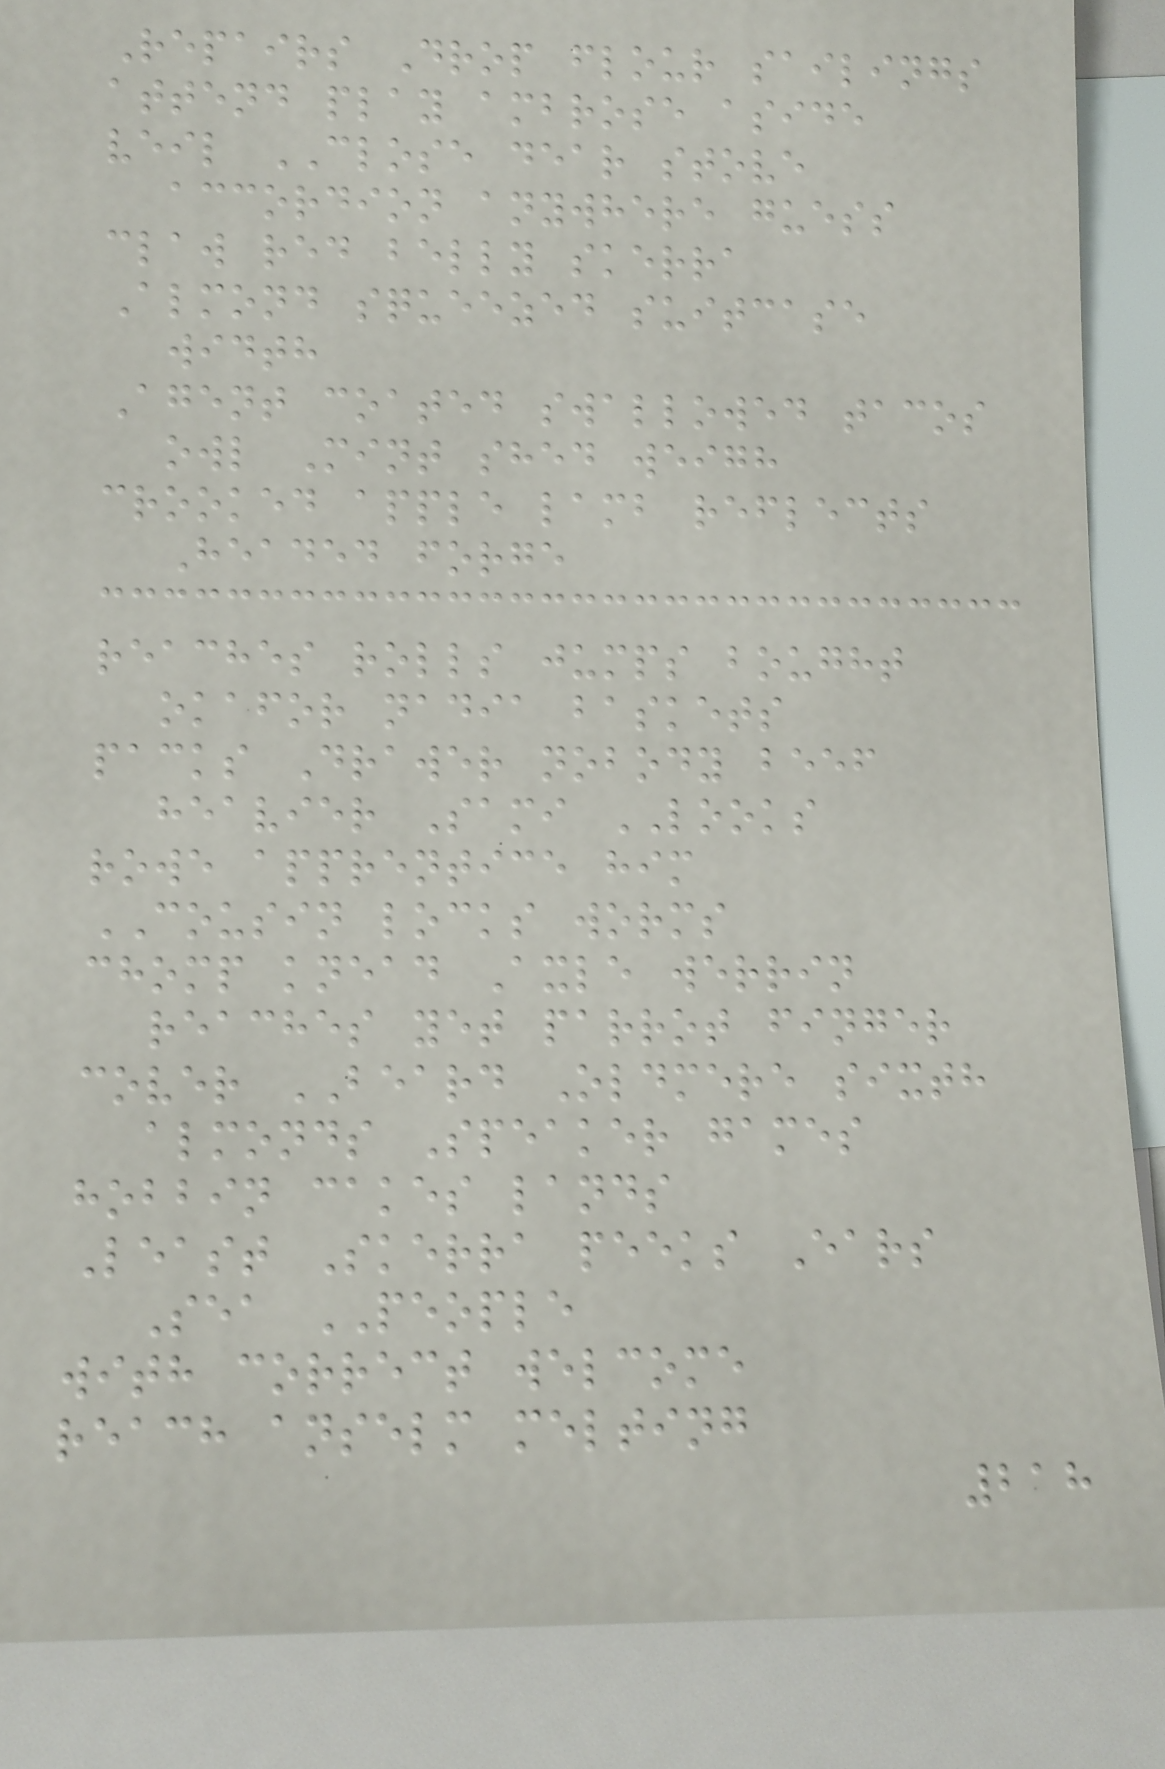Repairs Drop flour sailings
attend play ambrose aside
veil CLOSE dear stove
accordion anywhere guess
claw red belly skerra
Almond squeezed suitcase
width
Agent coated swallowed tacos
owl Mint shed weigh
crooked apple lamb reflects
Headed forge
reaches rolls jumps bought
okafor nadia baskets
packs Drawer nobody beef
heavier Sami LOOKS
rowe apprentice him
COUSIN locks worms
chomp knead Axle werrin
reaches yet parrot finger
cover BEARD Oldmere sixth
almonds Speaker games
hobbin cakes lands
Least Skerra peeks Ears
Sea PEOPLE
with correct welcome
reach anselm melting
218
